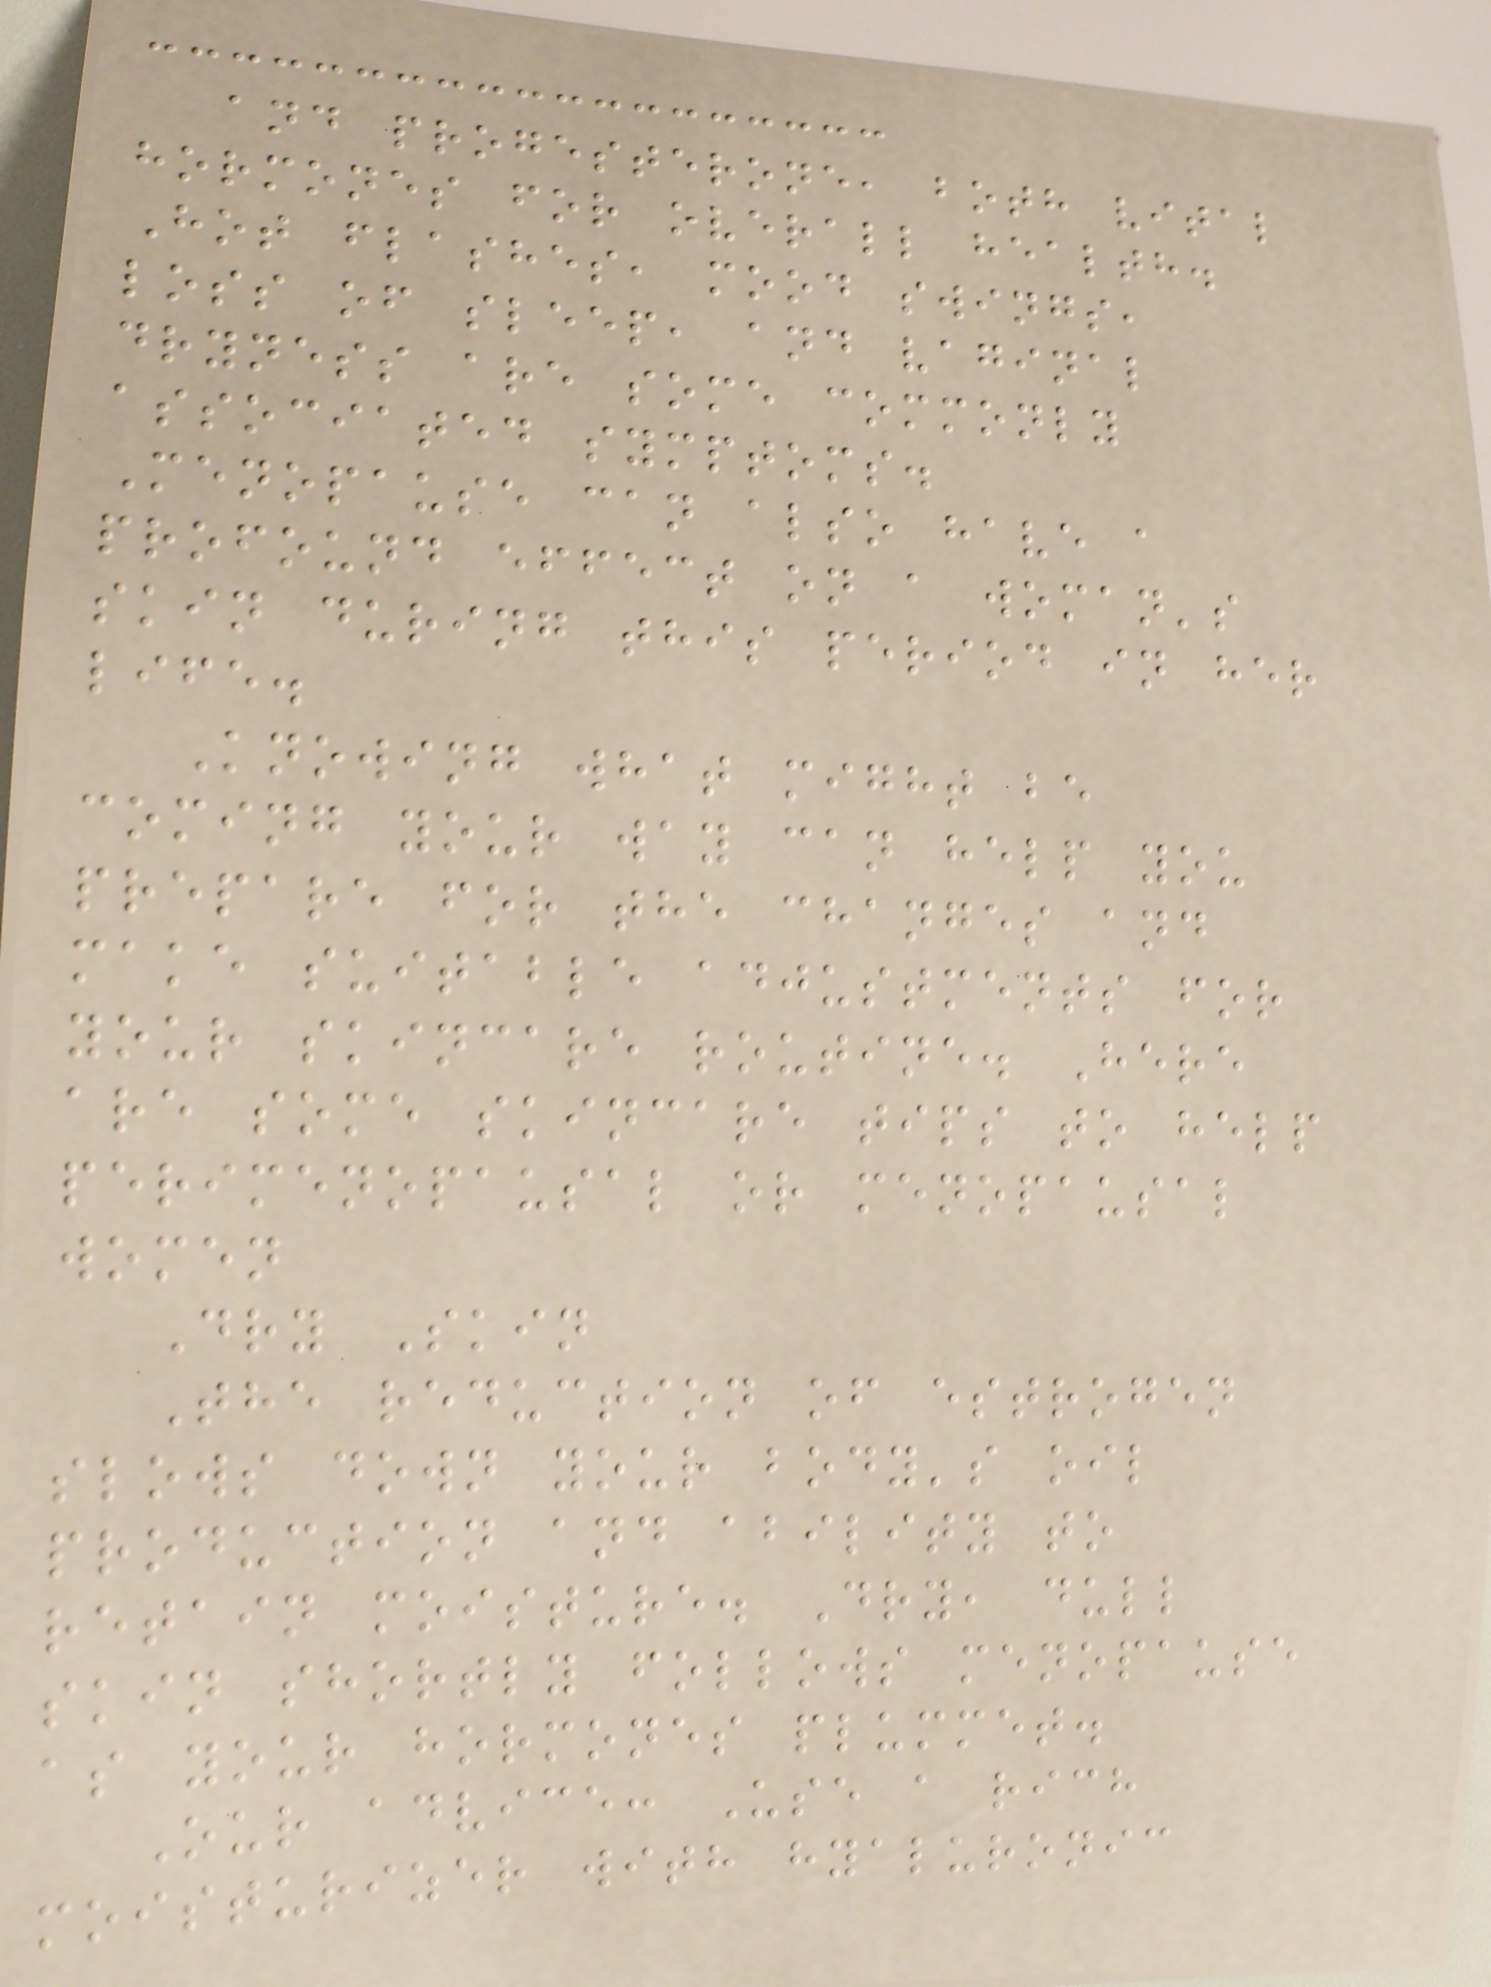and progesterone, both vital
hormones for overall health.
Hot flashes, mood swings,
loss of sleep, and vaginal
dryness are some commonly
associated symptoms.
Menopause can also have a
profound effect on a woman's
skin during this period in her
life.
Knowing what might be
coming your way can help you
prepare for the changes and
make suitable adjustments for
your skincare routine. Here
are some skincare tips to help
perimenopausal or menopausal
women
Dry Skin
The reduction of estrogen
slows down your body's oil
production and ability to
retain moisture. Dry, dull
skin shortly follows menopause
as your hormones plummet.
Our advice: Use a rich
moisturizer with hyaluronic
